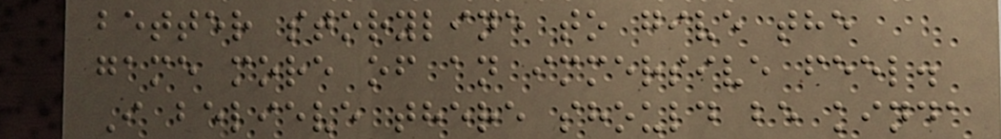better storyline to give the
game more of an immersive feel.
I believe there should be kinda
